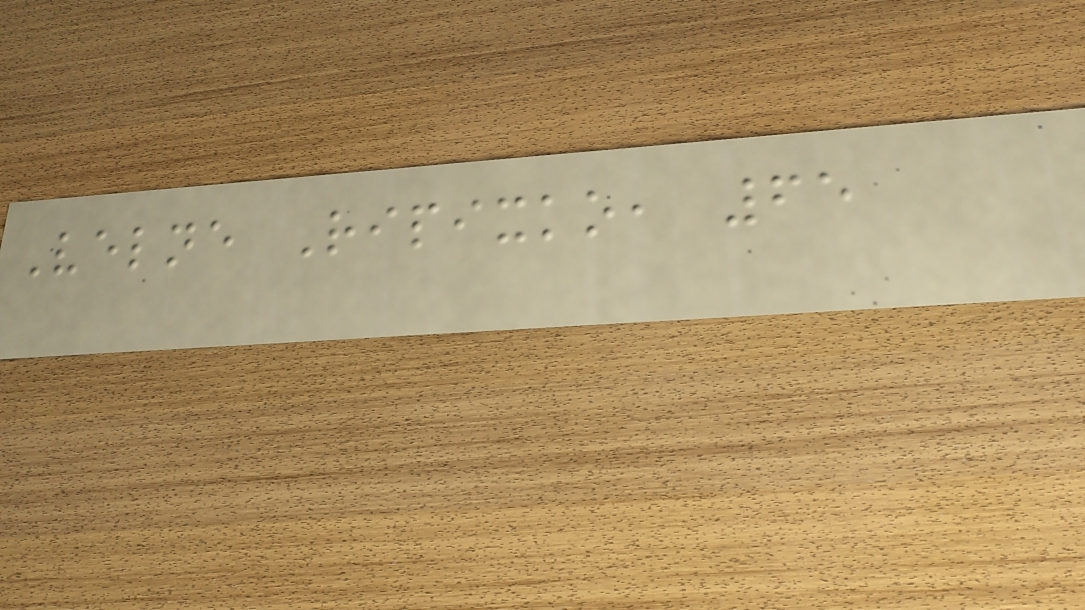Velne Ripixko, 65
